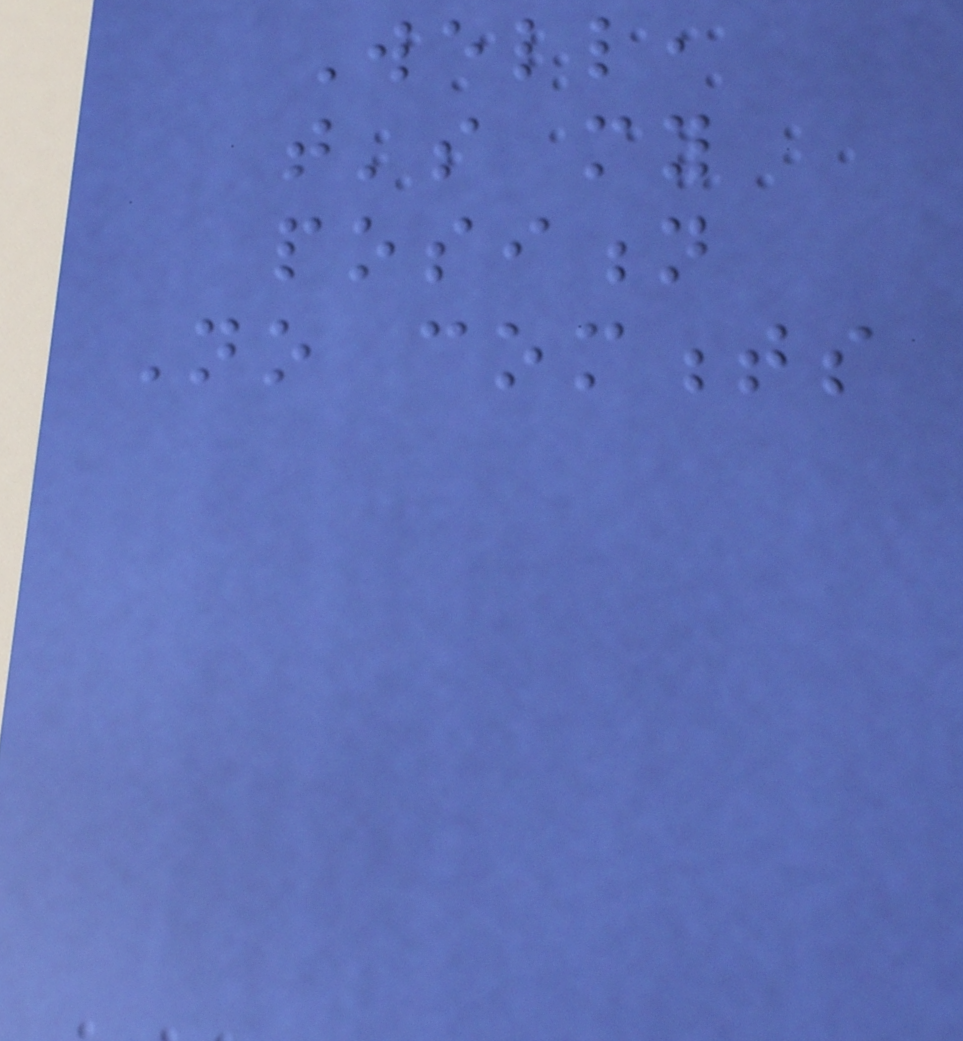Well,
that's my
position
No comments
